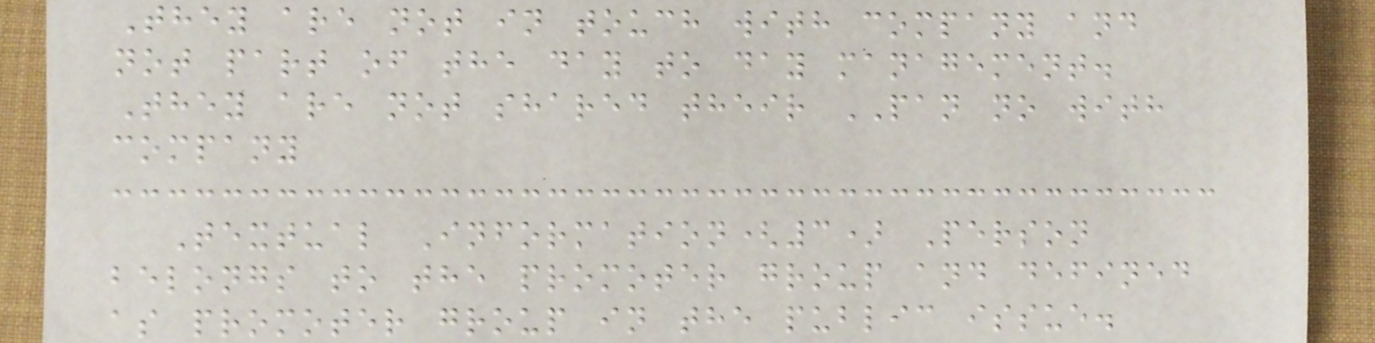They are not in touch with company and
not part of the day to day management.
They are not shared their PAN no with
company
Textual Information(3) Person
belongs to the promoter group and defined
as promoter group in the public issue.
